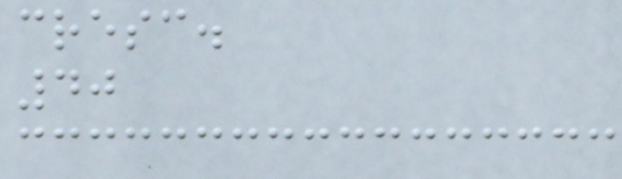cresc.
40
